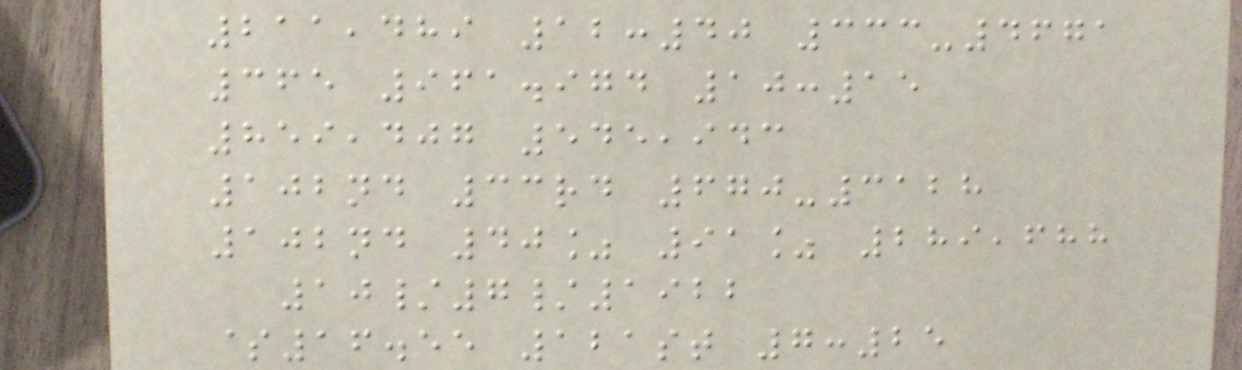211,489 12:40 333-4671
365 961.974 10:15
859,407 545,943
102nd 33rd 670-3128
102nd 40% 91% 289,688
10/7/1922
$16.55 121st 7:25
